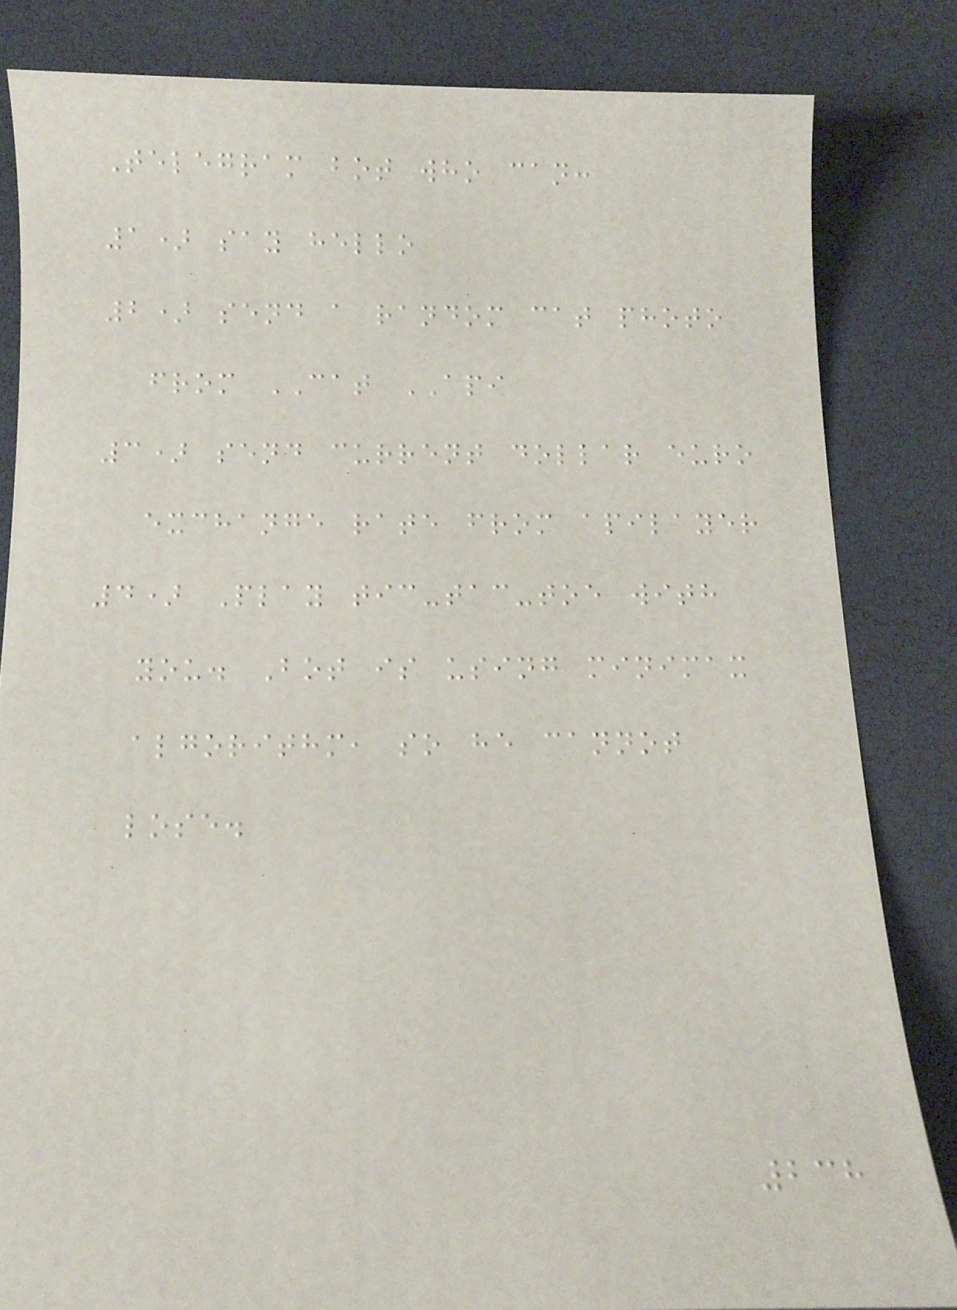Telegram bot who can:
1) say hello
2) send a random cat photo
from CAT API
3) send current dollar euro
exchange rate from apilayer
4) Play tic-tac-toe with
you. Bot is using minimax
algorithm, so he cannot
lose.
238
